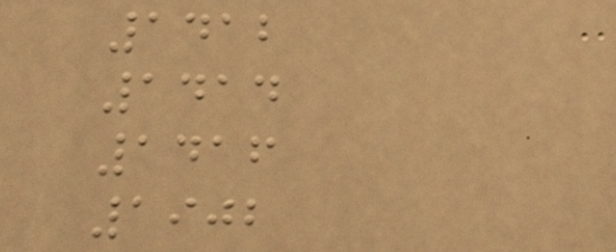1412
1414
1416
1902
